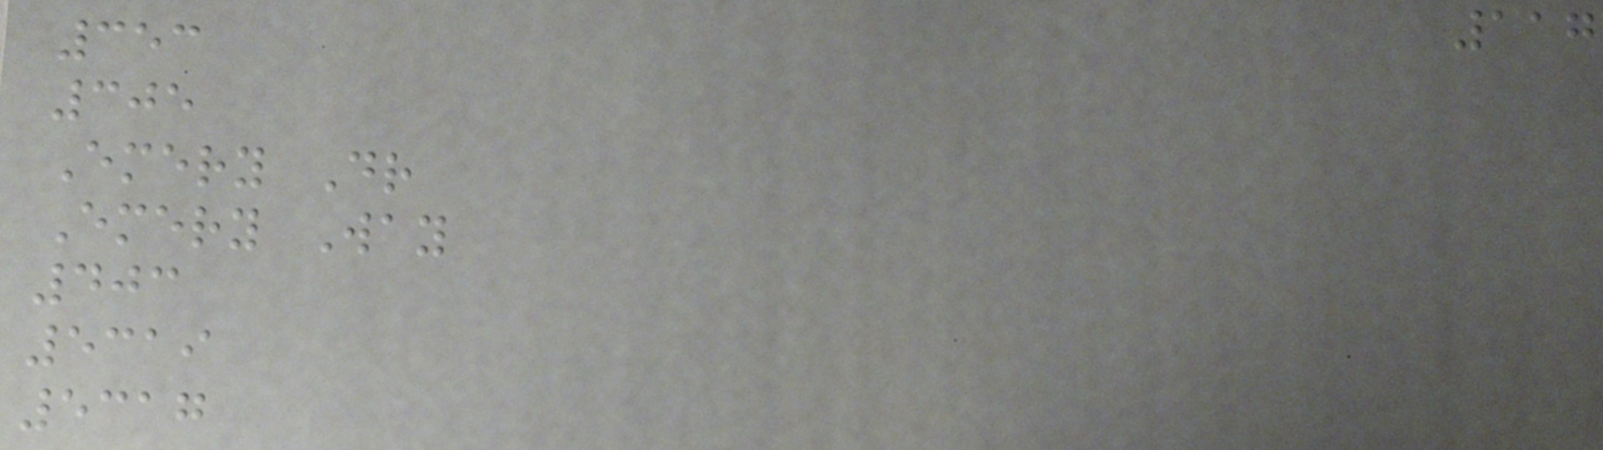117
353
305
Emery Dr
Emery Way
403
5319
5317
